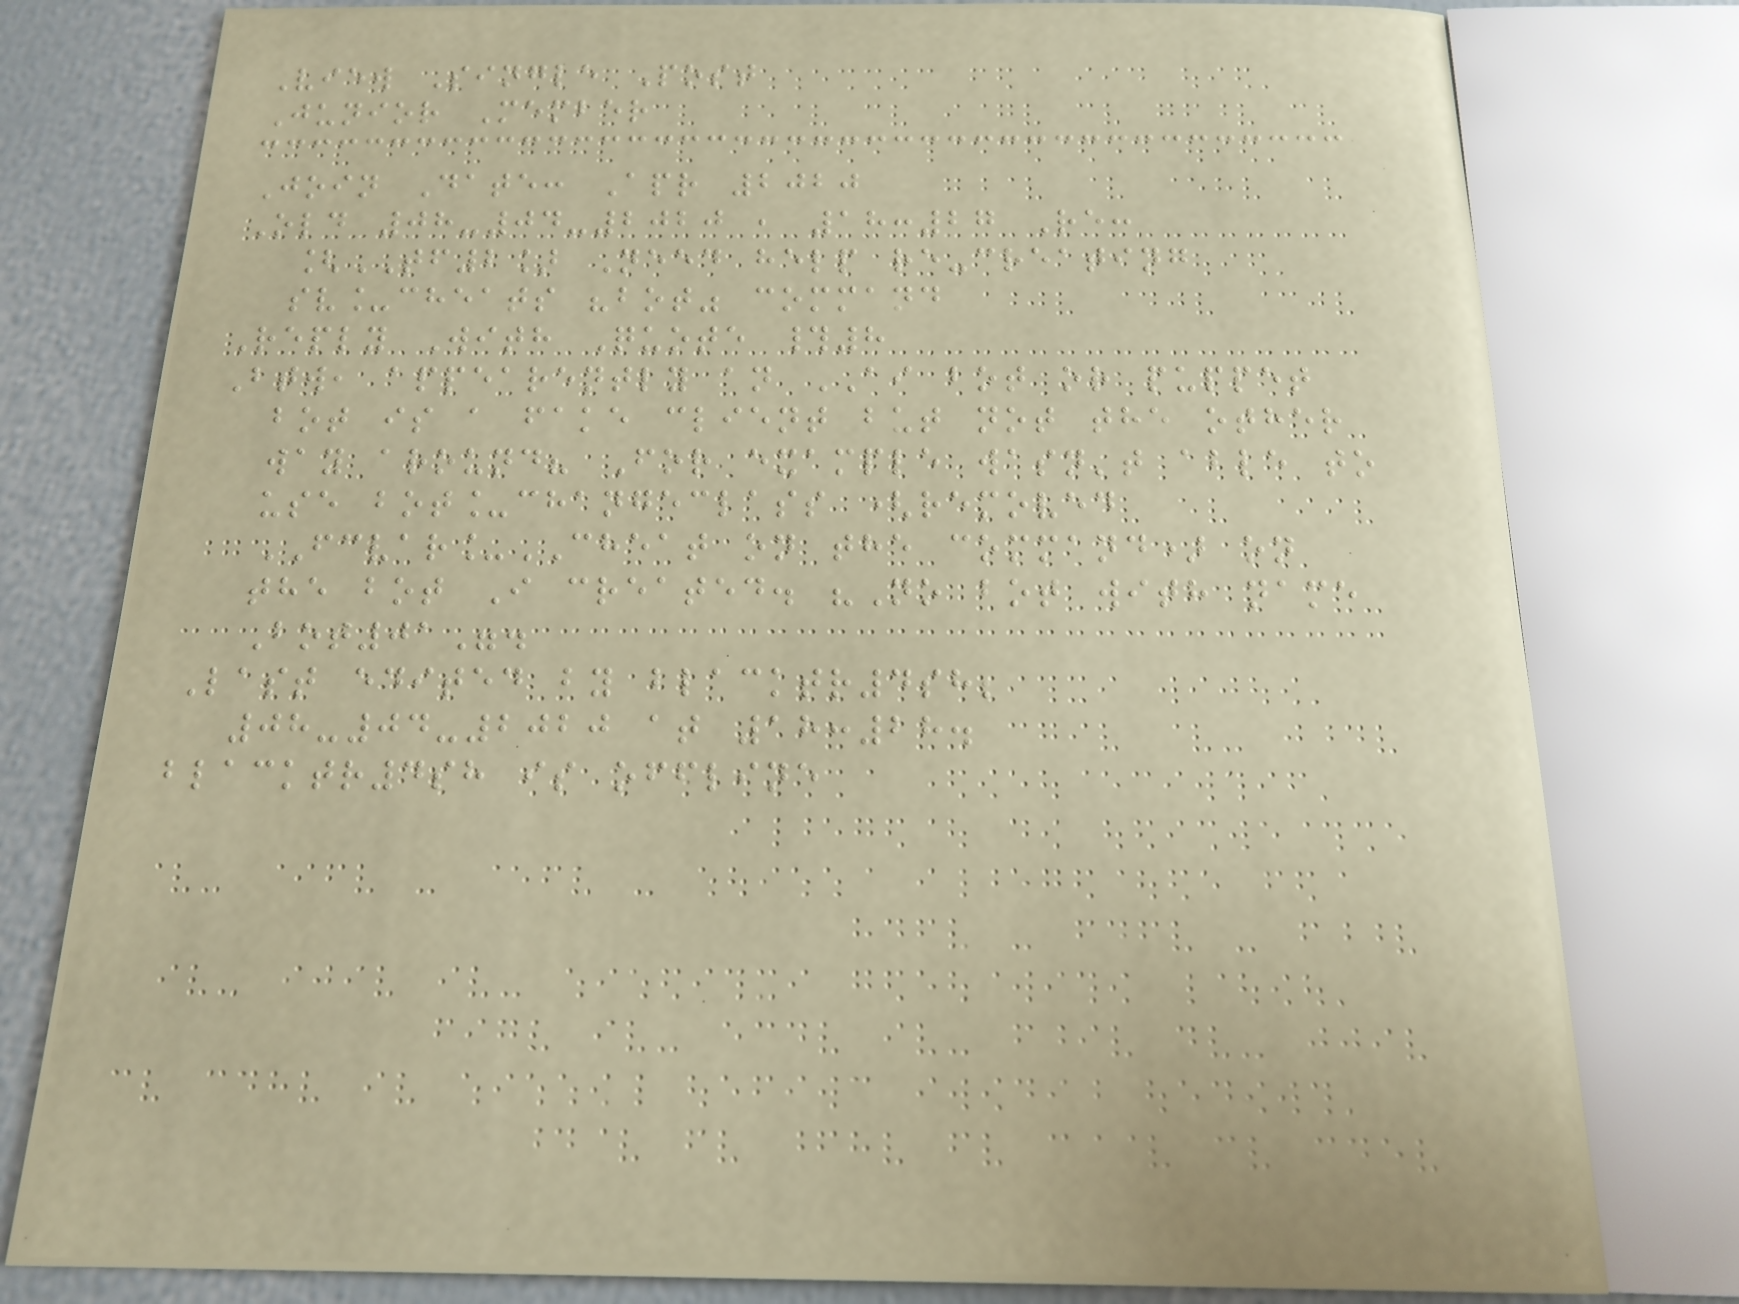View Single Post
Junior Member
Join Date: Apr 2020
Old 08-04-2020 , 18:27 Re:
[TF2] Need help re-creating
sv_cheats "bot" command
Reply With Quote #8
Btw, appearently an AI bot or puppet
bot is a fake client but not the other
way around? For example wasn't able to
use bot_changeclass (removed
FCVAR_CHEAT on the command) on
the bot I created. "No bot with name
Bot01".
Last edited by blacktr4sh;
08-04-2020 at 18:28.
blacktr4sh is offline
